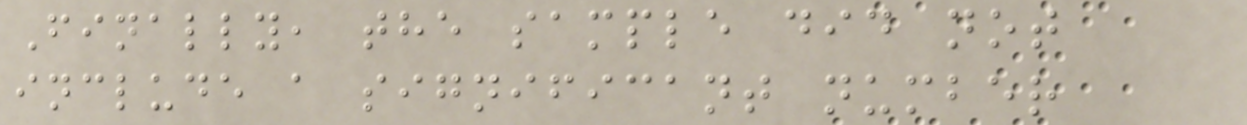Finally, the sample did not
include a significant number
